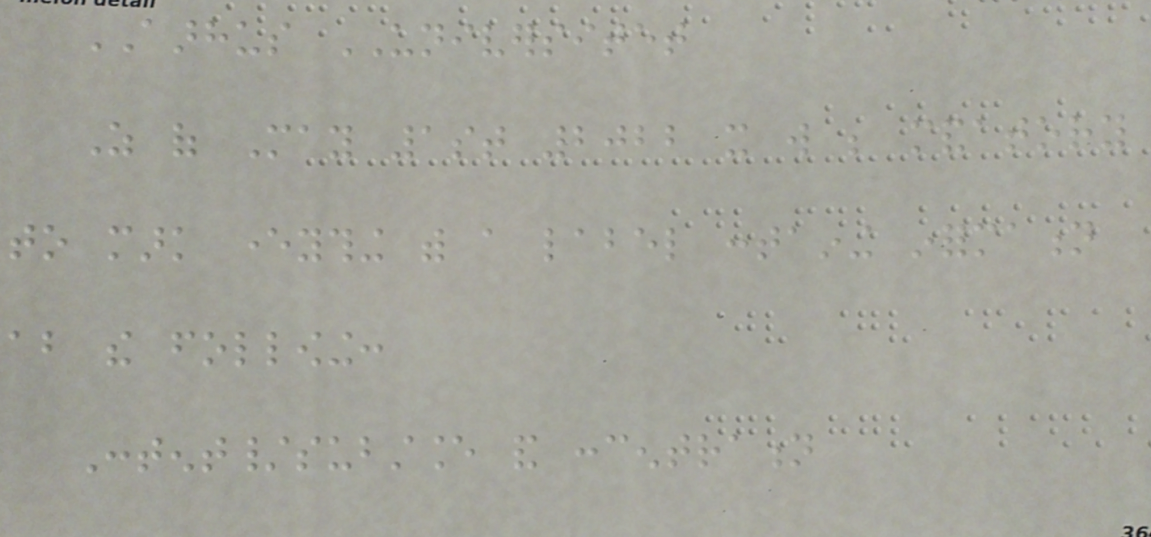AARHUS UNIVERSITET
As of May 1st 2022 it will be mandatory
to mark everything with a label containing information
about the following:
Content/substance and concentration
